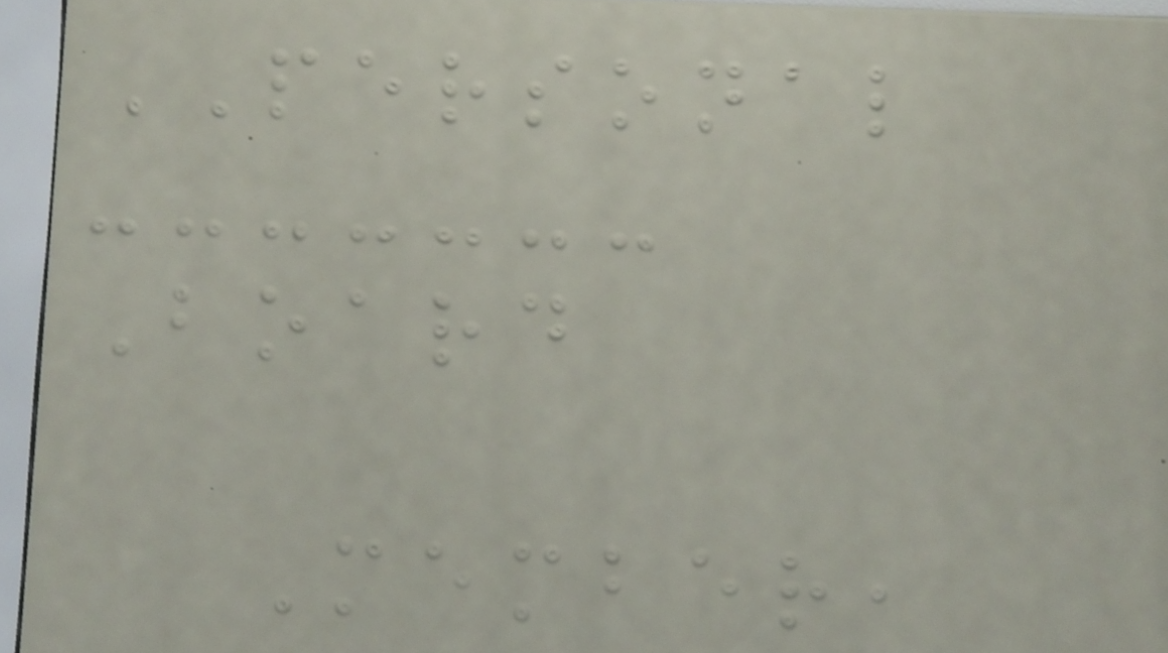PERSONAL
Board
Member,
